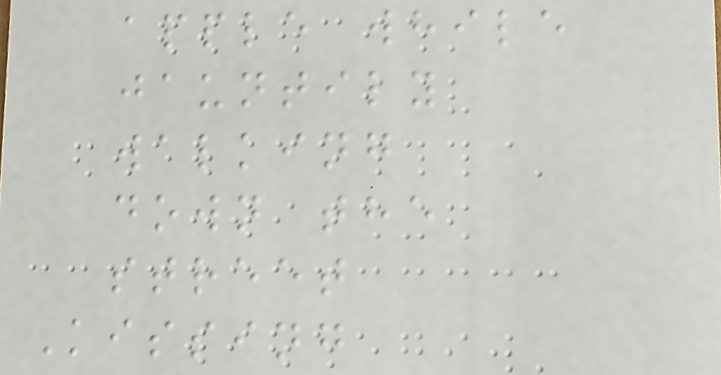apple while
jauntily
walking
down the
street
Kissing
